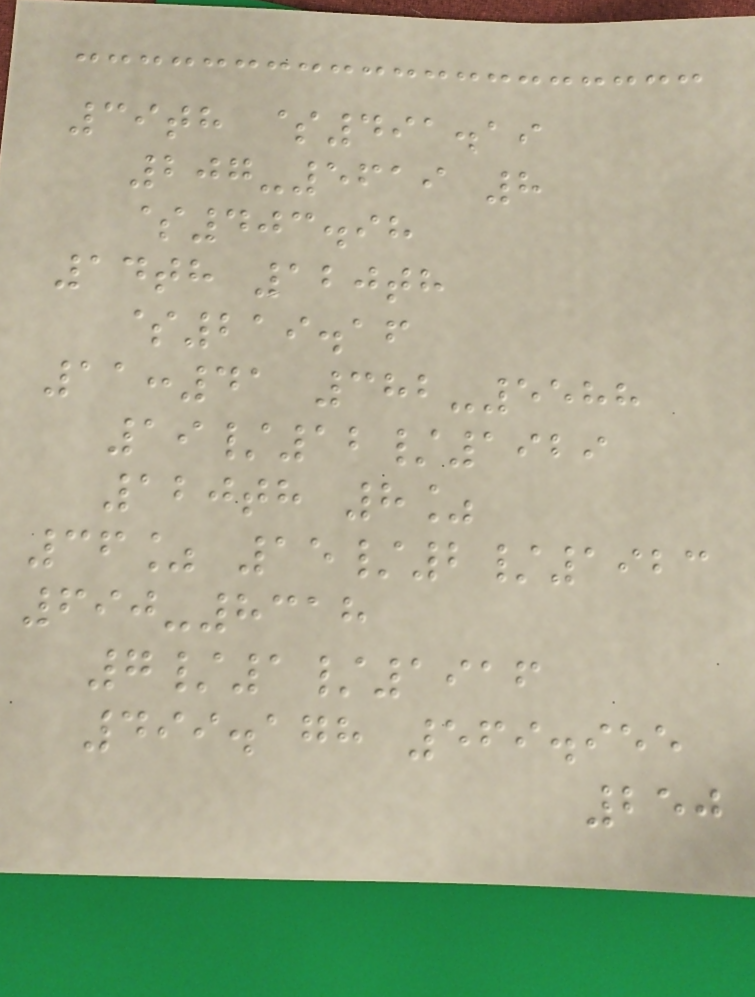39th $491.19
207-5619 8
$403.98
14th 120th
$219.16
11:41 382-5588
19/12/1929
120th 8%
36% 15/2/1923
690-8318
7/1/1916
499.178 569.955
250
